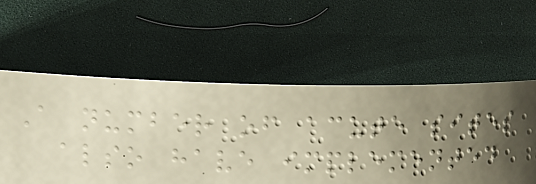A number of acute sites
also have implemented
